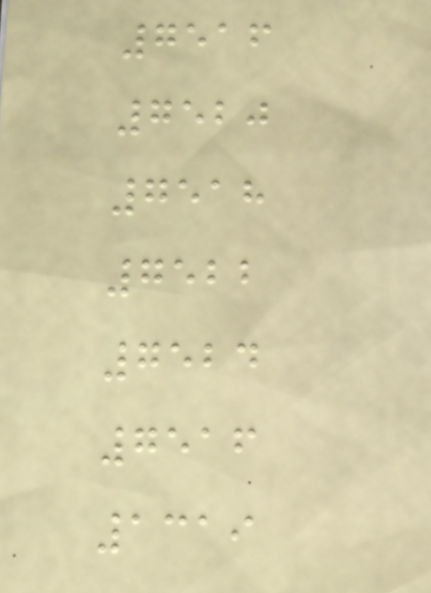7516
7520
7518
7522
7524
7516
1319
